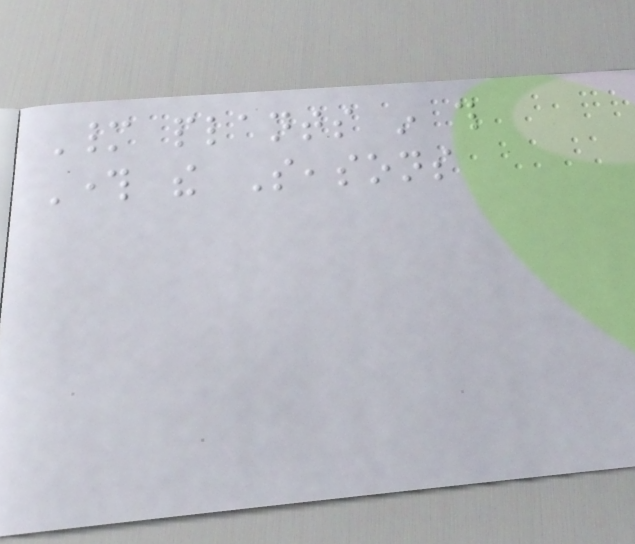Many plants in this
Through the Seasons
